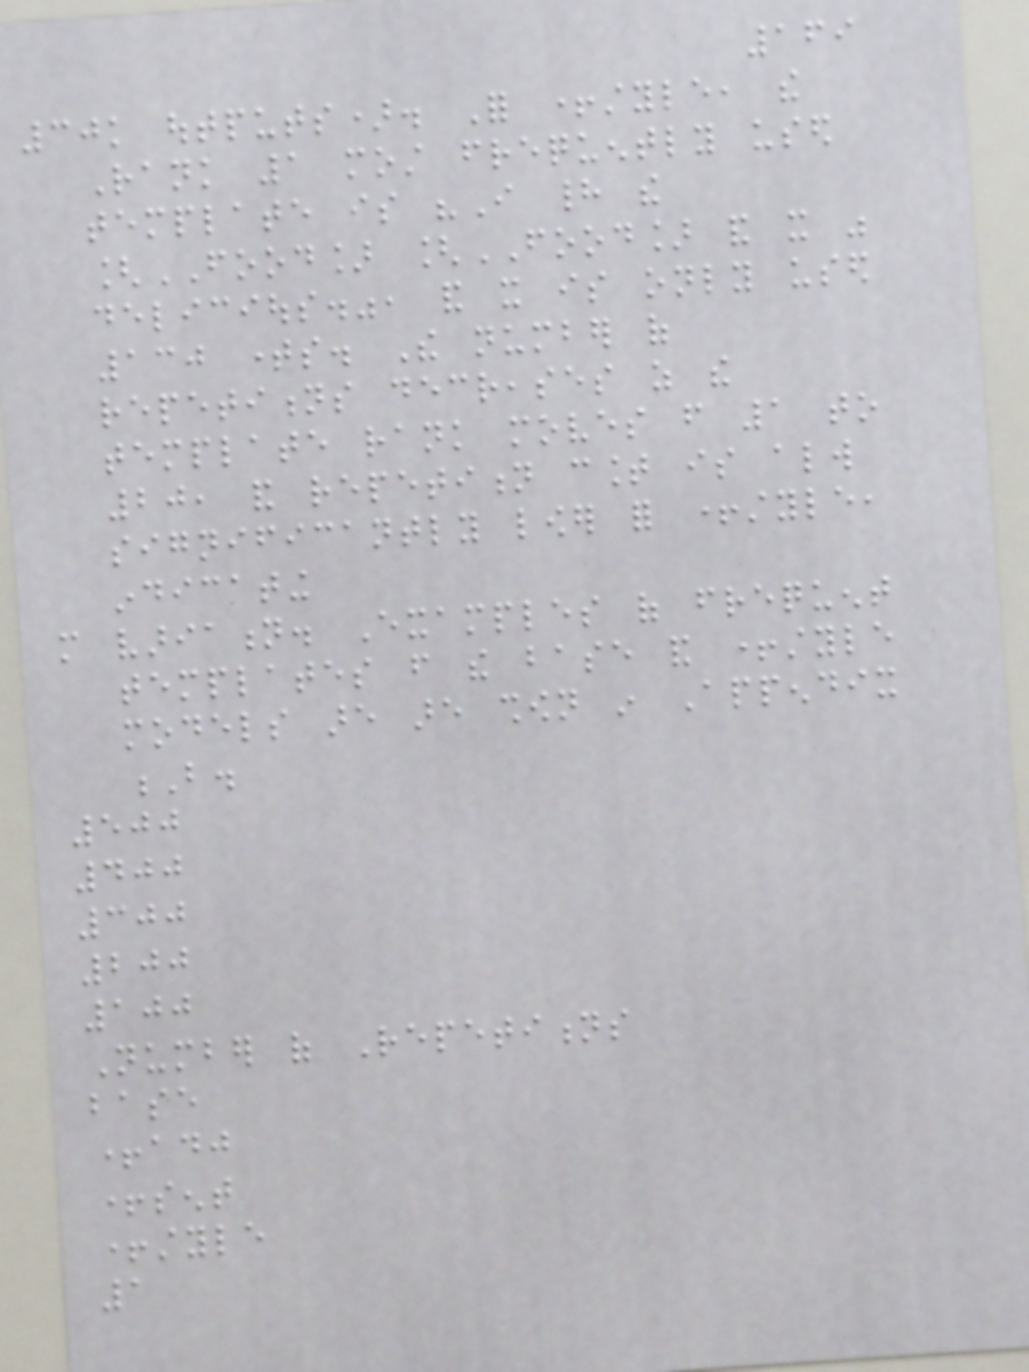169
30k outputs). For +style, the
Rank 1 most frequently used
template is "I had the
[FOOD] [FOOD] and it was
delicious.", and it is only used
130 times. The number of
repetitions decreases as the
template rank moves from 1 to
20, and repetition count is always
significantly lower for +style,
indicating
more variation. Examples of frequent
templates from the base and +style
models are are shown in Appendix
B.
500
400
300
200
100
Number of Repetitions
base
+adj
+sent
+style
1
